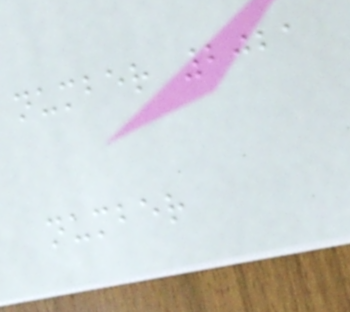number 2021
number
